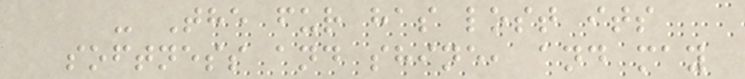- The fur has lost its
softness and shine, and may
